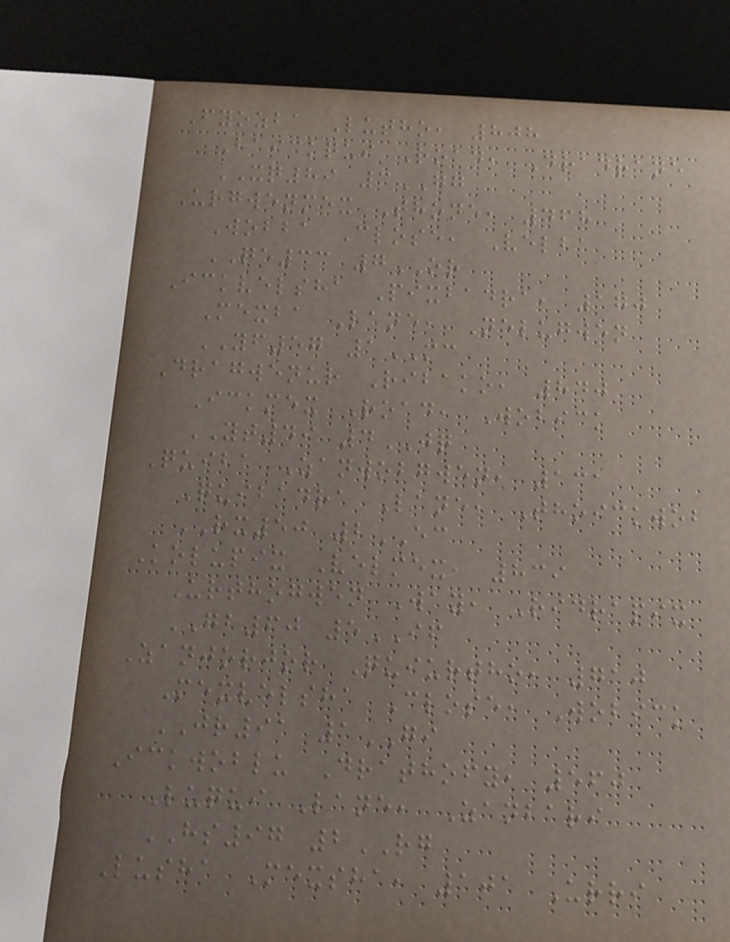Fyozba Lutho, 808
Baickqui Road, Dradrane
XQ89 3GG
Urgwenmex Thone, 468
Wobba Close, Velba
QE33 7OR
Ickvelsha Pixbadra, 170
Mexba Lane, Nelugwen
YF57 1MC
Dragwenur Ribako, 840
Ickmex Road, Wobick
YT49 4JQ
Quiba Zanwobgwen, 131
Quibadra Lane, Thoickwob
RX50 2EC
Kolupix Velmex, 839
Urthogwen Way, Ridrapix
GB60 5IF
Zanjorjor Quiurtho, 710
Mexvelsha Close, Wobick
JR91 1GI
Ickwoblu Drathofy, 560
Luqui Lane, Zanbari
HS97 2RG
Lusha Mexsha, 101 Urri
